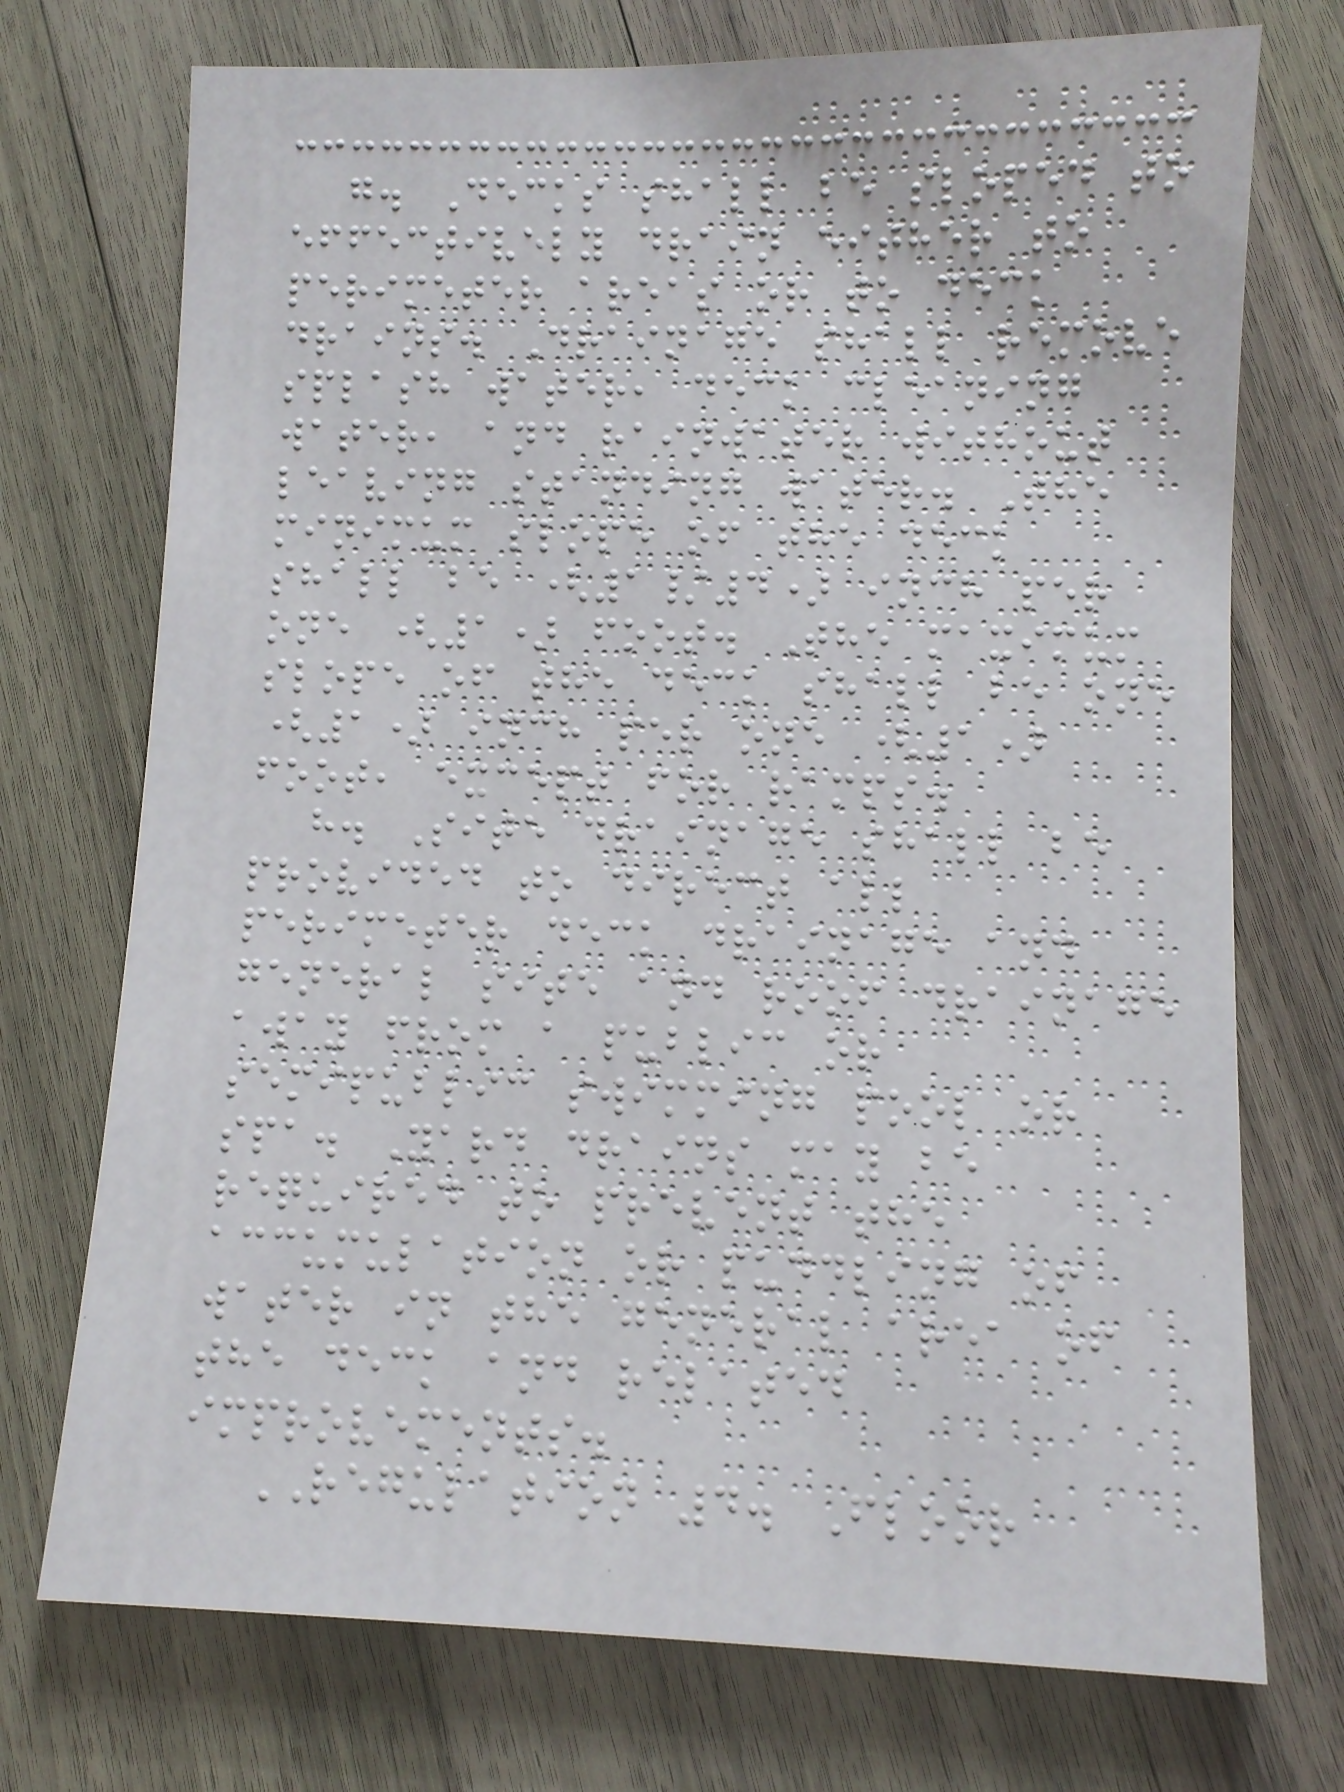g. Decks shall be sloped to
effectively drain either to
perimeter areas or to deck
drains. Drainage shall remove
splash water, deck cleaning
water, and rainwater without
leaving standing water. The
minimum slope of the deck
shall be (1/4) inch per
one (1) foot. The maximum
slope of the deck shall be one
(1) inch per one (1)
foot, except for ramps.
h. Site drainage shall be
provided to direct all
perimeter deck drainage and
general site and roof drainage
away from a public or
semipublic swimming pool or
spa. Yard drains may be
required to prevent the
accumulation or puddling of
water in the general area of
the deck and related
improvements.
REGULATION 4. Floor
